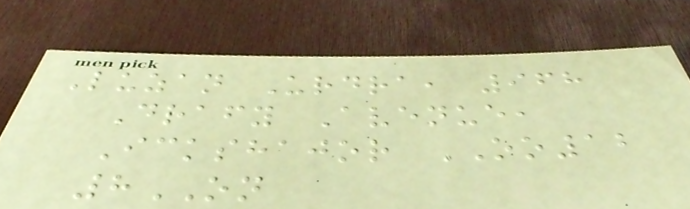Luzan Urdra, 968
Drafy Avenue,
Ickshajor OO12
8ON
